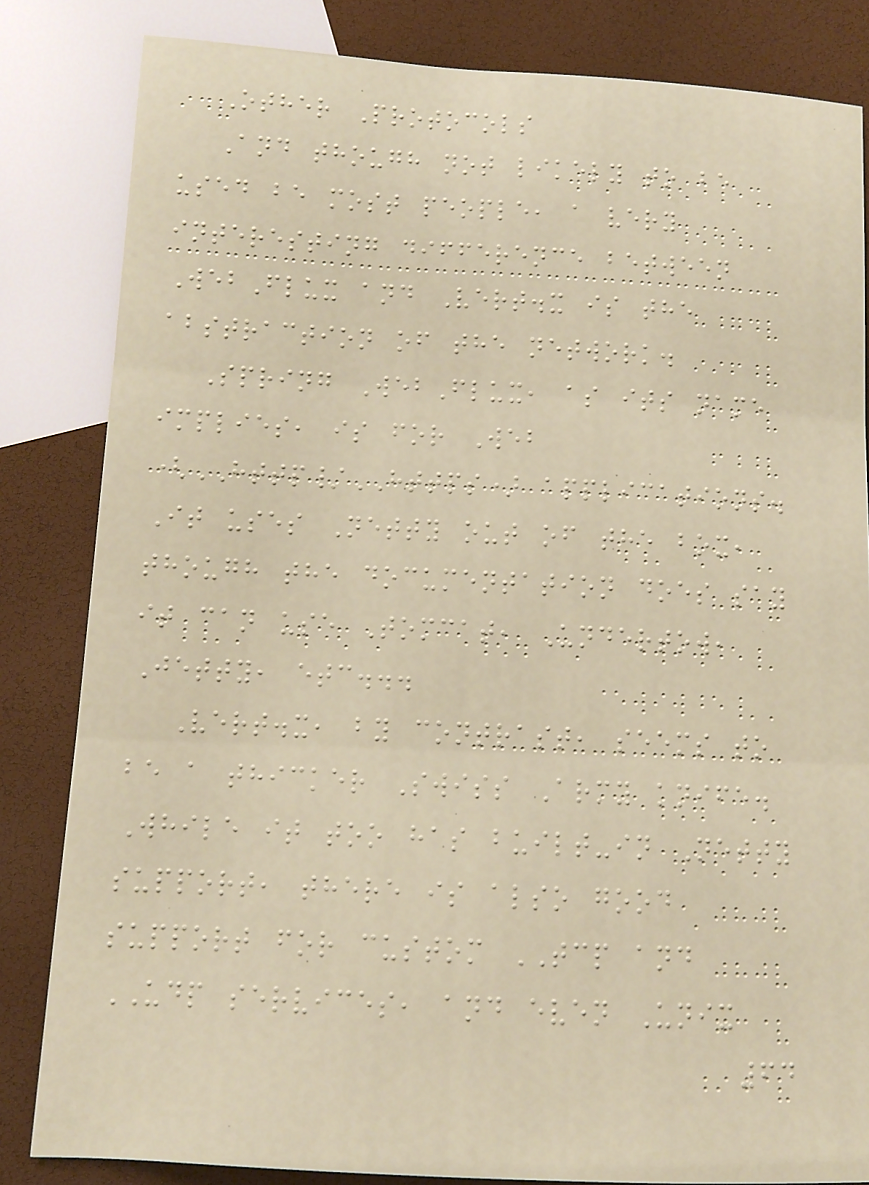Other Protocols
And though not likely to be
used be most people, a very
interesting difference between
WebFlux and Vert.x is the
abstraction of the network.
Spring WebFlux, as its name
implies, is for Web
(HTTP/HTTPS) applications.
It uses Netty out of the box,
though the documentation does say
it can use Tomcat, Undertow,
Jetty, etc...
Vert.x, by contrast, seems to
be a thicker Swiss Army knife.
While it too has built-in Netty
support, there is also good
support for custom TCP and
UDP services, and even Unix
64
